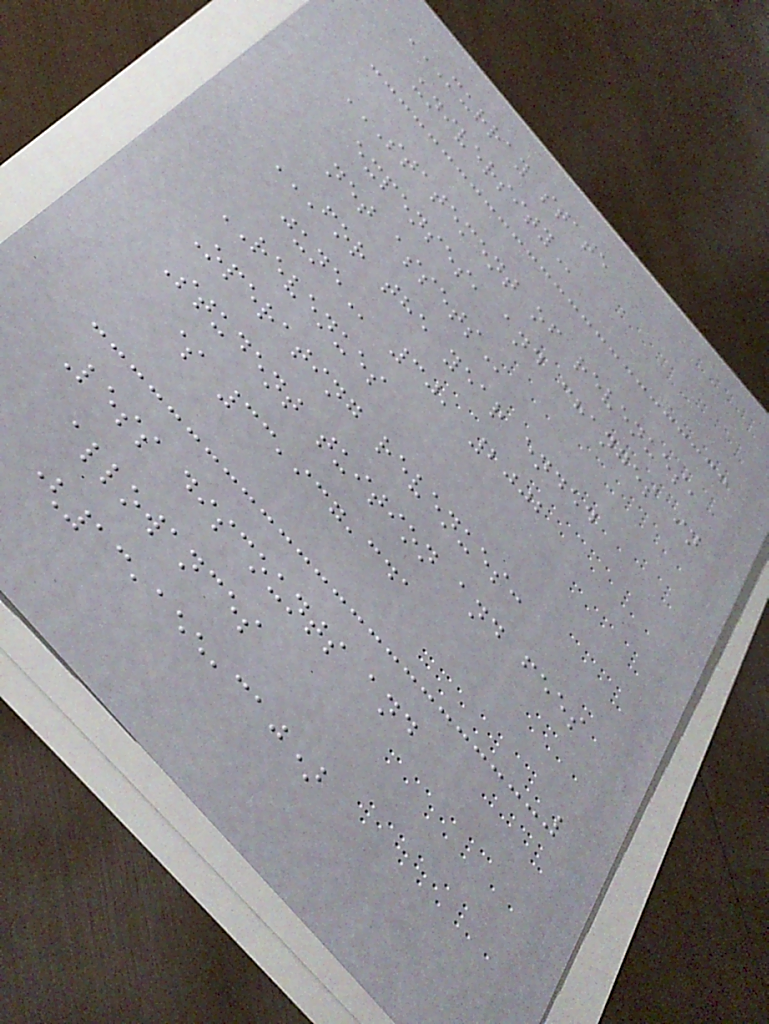MURRAY STATE
UNIVERSITY
STATEMENT OF REVENUES,
EXPENSES, AND CHANGES IN
NET ASSETS
FOR THE YEAR ENDED
JUNE 30, 2002
REVENUES
Operating revenues:
Student tuition and fees
$ 33,937,341
Less discounts and
allowances
(13,155,310)
